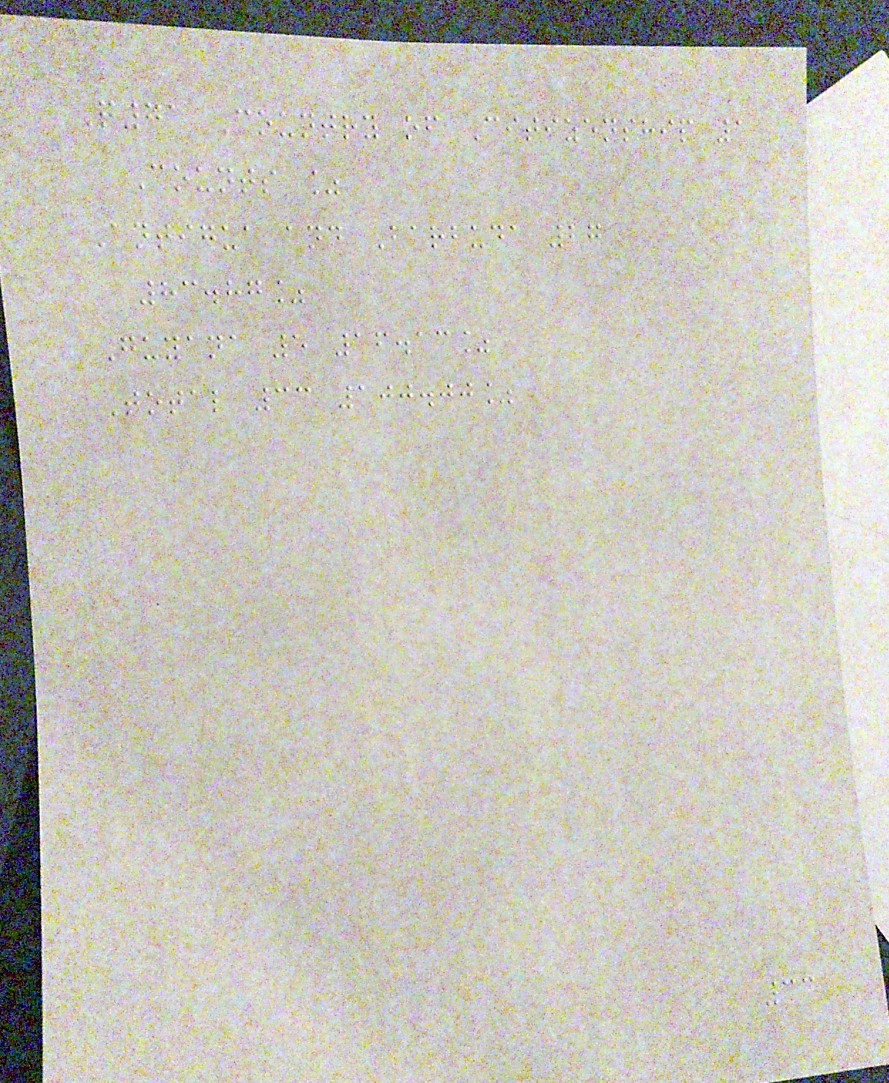Q71 Country of Citizenship 1
Counts %
Antigua and Barbuda 27
83.87%
Guyana 5 16.13%
Total 33 100.00%
33
